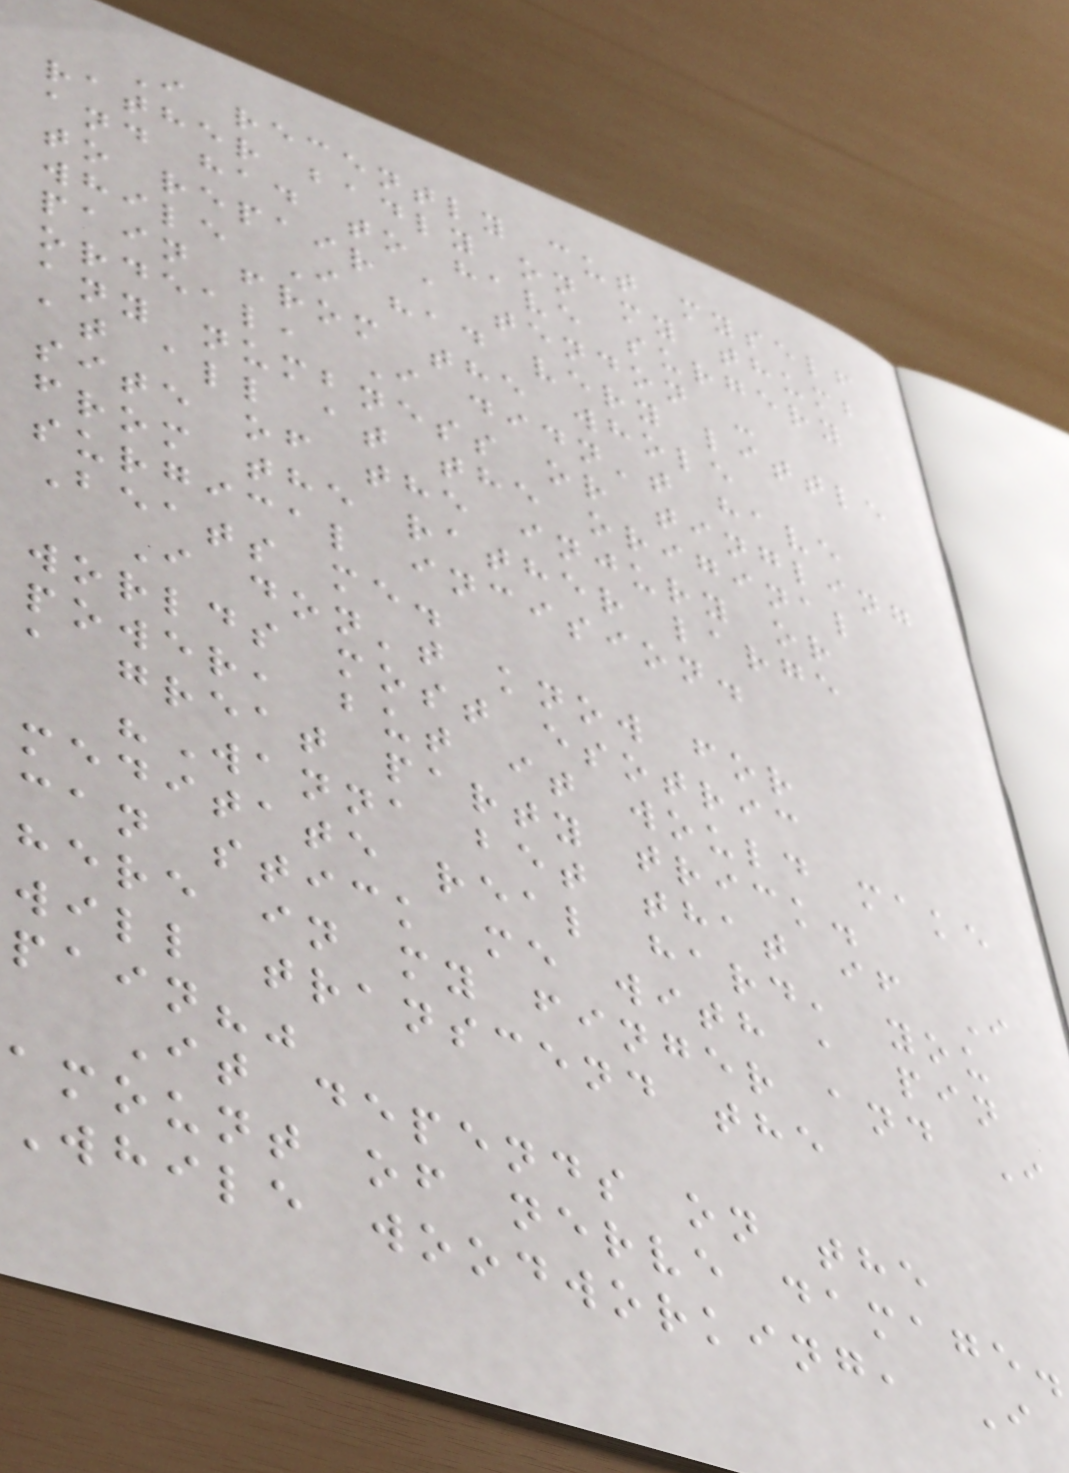I recently cut myself
rather badly on my thumb
and had to have surgery
to repair a tendon -
while I had very little
pain from the whole
ordeal, I didn't have
any numbness or tingling
at all at the original
site of the injury or
from the rather large
surgical incision.
Beats me.
I don't know for
worlds most esotric
power, but it would make
a great party trick.
"Wanna bet that if I
meditate real hard, you
can stick me with a pin
here in my finger and I
will transcend the
pain?"
It depends on the
amount of nerve damage.
While woodworking, I
